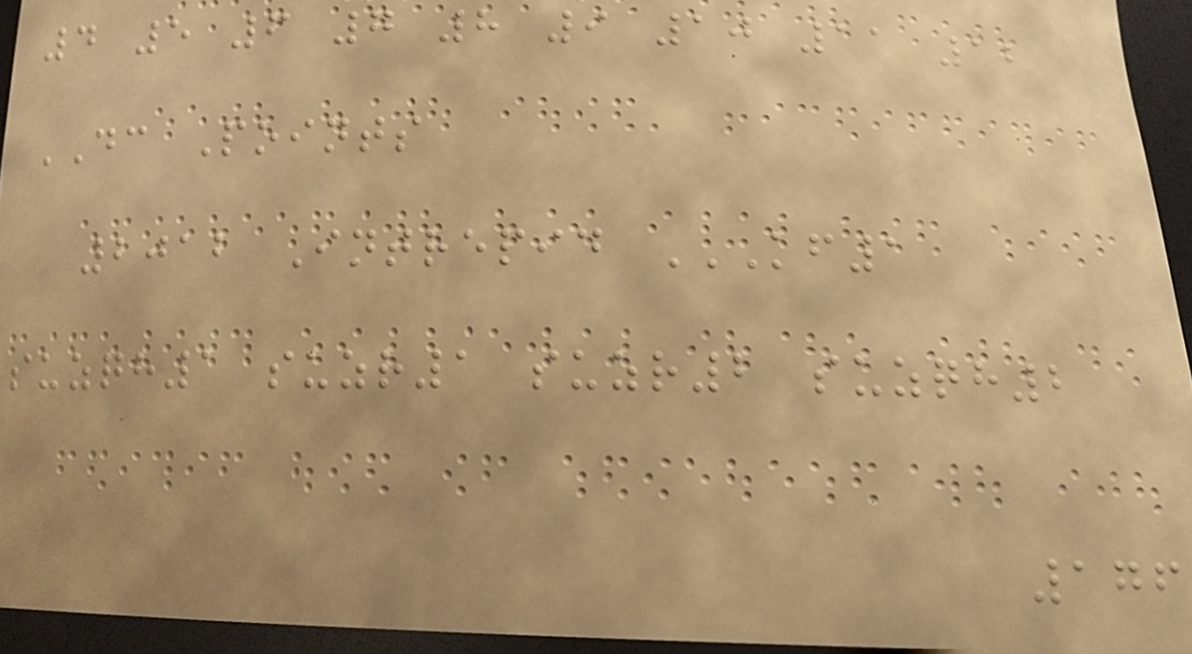4 5 6 7 8 9 10 11 12
DC Points
2012 Intrepid KF1
SUZQH1 SUZR1 SUZR2 SUZQH2
176
